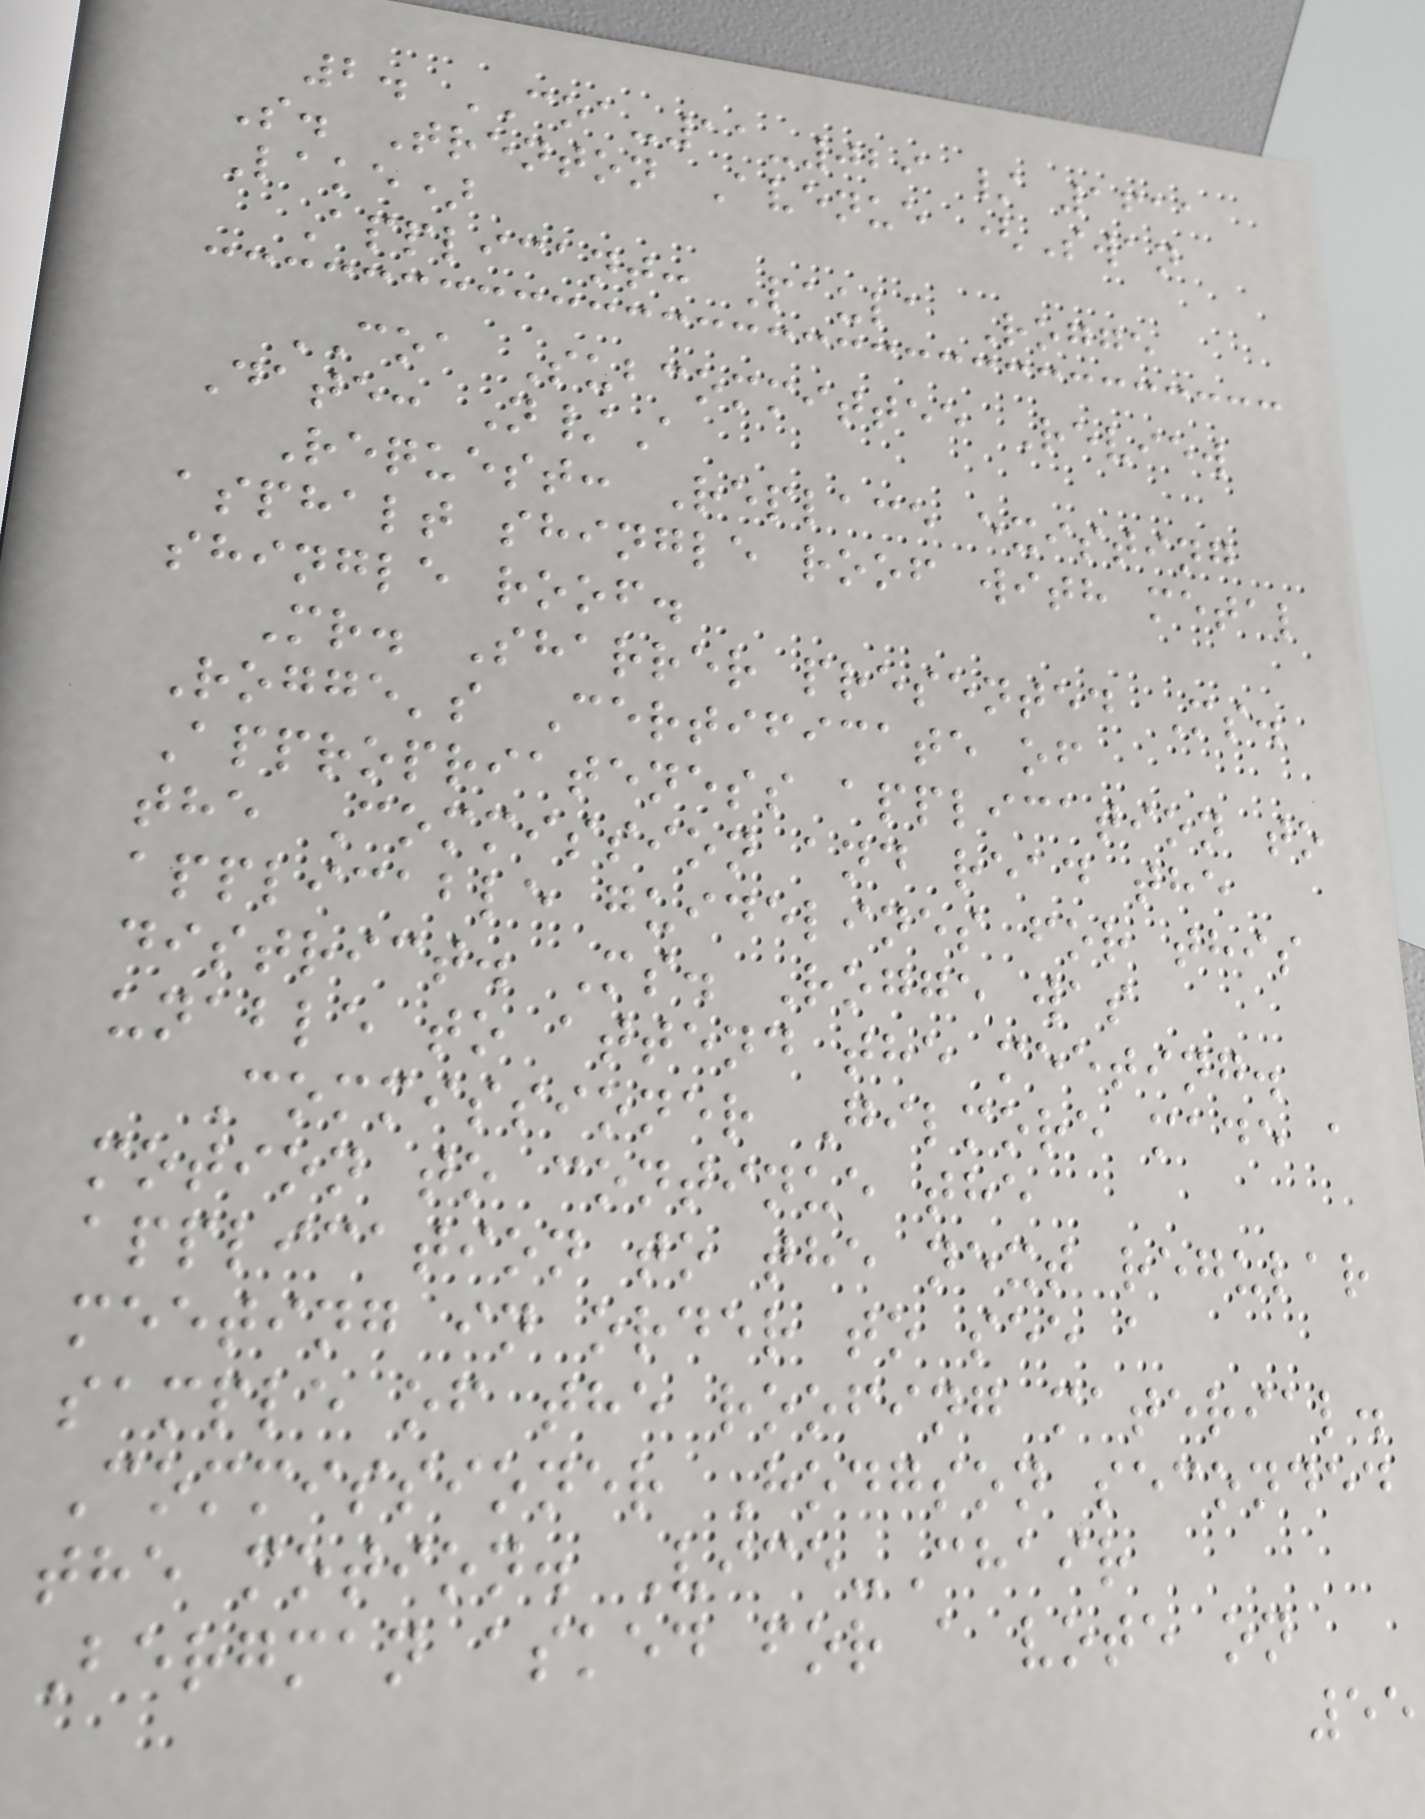2. COA-11-029 / 1611
S. Trenton Avenue (Swan
Lake)
Applicant: Paula Rogge
COA Subcommittee Review
Date: N/A
Request: Replace existing
asphalt shingle roof with metal
shingle roof.
Mr. Sharrer presented Ms.
Rogge's Certificate of
Appropriateness application to
the Commission and read the
applicable guidelines for this
district. Ms. Rogge was
unable to attend the meeting.
Commissioner Gilmore made a
motion to continue the
application to the next regular
meeting in order to see a
sample of the roofing material.
Commissioner Hodgson seconded
the motion. Vice-Chair
Bergman asked for a vote on
55
